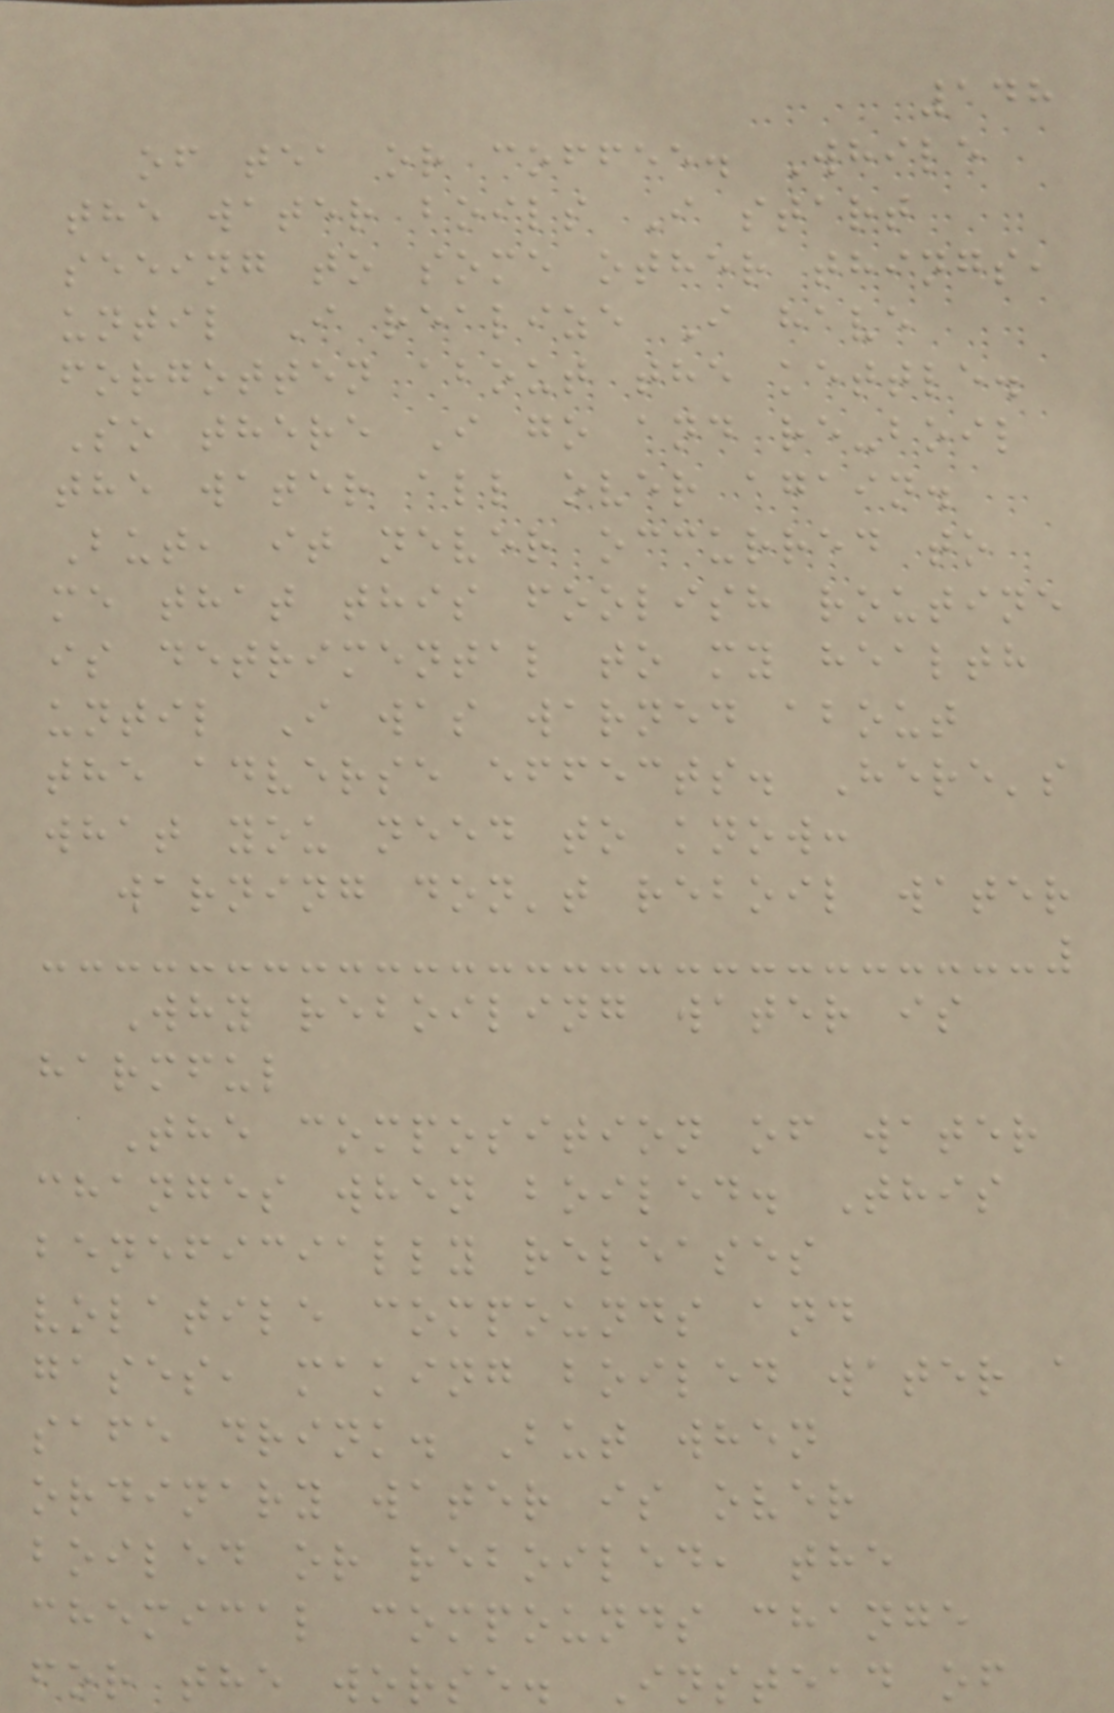148
of tea or coffee. While
the water boils I start
seeing to some other things,
until I realize I have
forgotten about the kettle.
So there I go and re-boil
the water all over again.
But, it never occurred to
me that this foolish routine
is detrimental to my health
until I was warned about
the adverse effects. Here's
what you need to know:
warning don't reboil water
Why reboiling water is
harmful
The composition of water
changes when boiled. This
beneficially releases
volatile compounds and
gases, making boiled water a
safe drink. But when
ordinary water is over
boiled or reboiled, the
chemical compounds change
for the worse. Instead of
